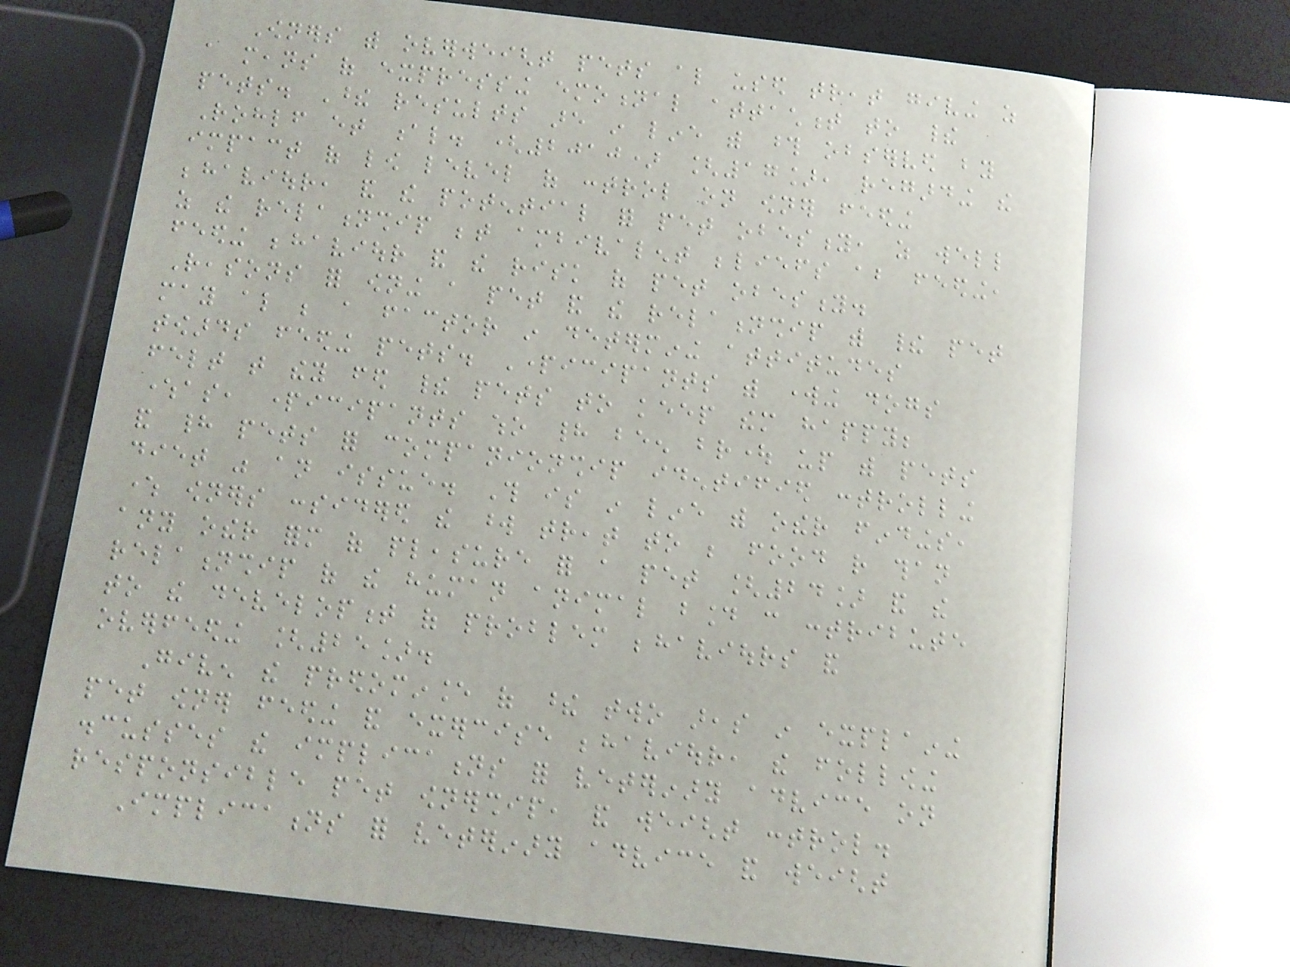Owners with overweight pets also used treat giving as
a means of expressing emotional attachment to their
pets. These results are in line with those observed by
Rohlf et al. (2010) [17], regarding the
impact of low level of control on owner feeding
behaviour, and the potential for pet obesity, as well
as the relationship between ambivalent beliefs about feeding,
feeding behaviour and the risk of pet obesity.
Reasons for owning a pet and the relationship with their pet
may also be a factor in determining attitudes
towards feeding pets. Participants with working dogs
felt that they fed their pets to keep them happy;
whereas, participants who had been brought up with pets
and had pets for companionship identified controlling
diet was an issue. This is in line with other findings,
where owners considered the word treat to be food rather than
any other form of pleasure for a pet [24] and the
relationship of the human animal bound can contribute
to the development of problem behaviours and
overfeeding [25].
Given the predominance of these two areas in explaining
pet owner feeding and exercise behaviour, the following
discusses the implications for veterinary advice on
responsible pet ownership, and weight control.
Implications for veterinary advice and weight
